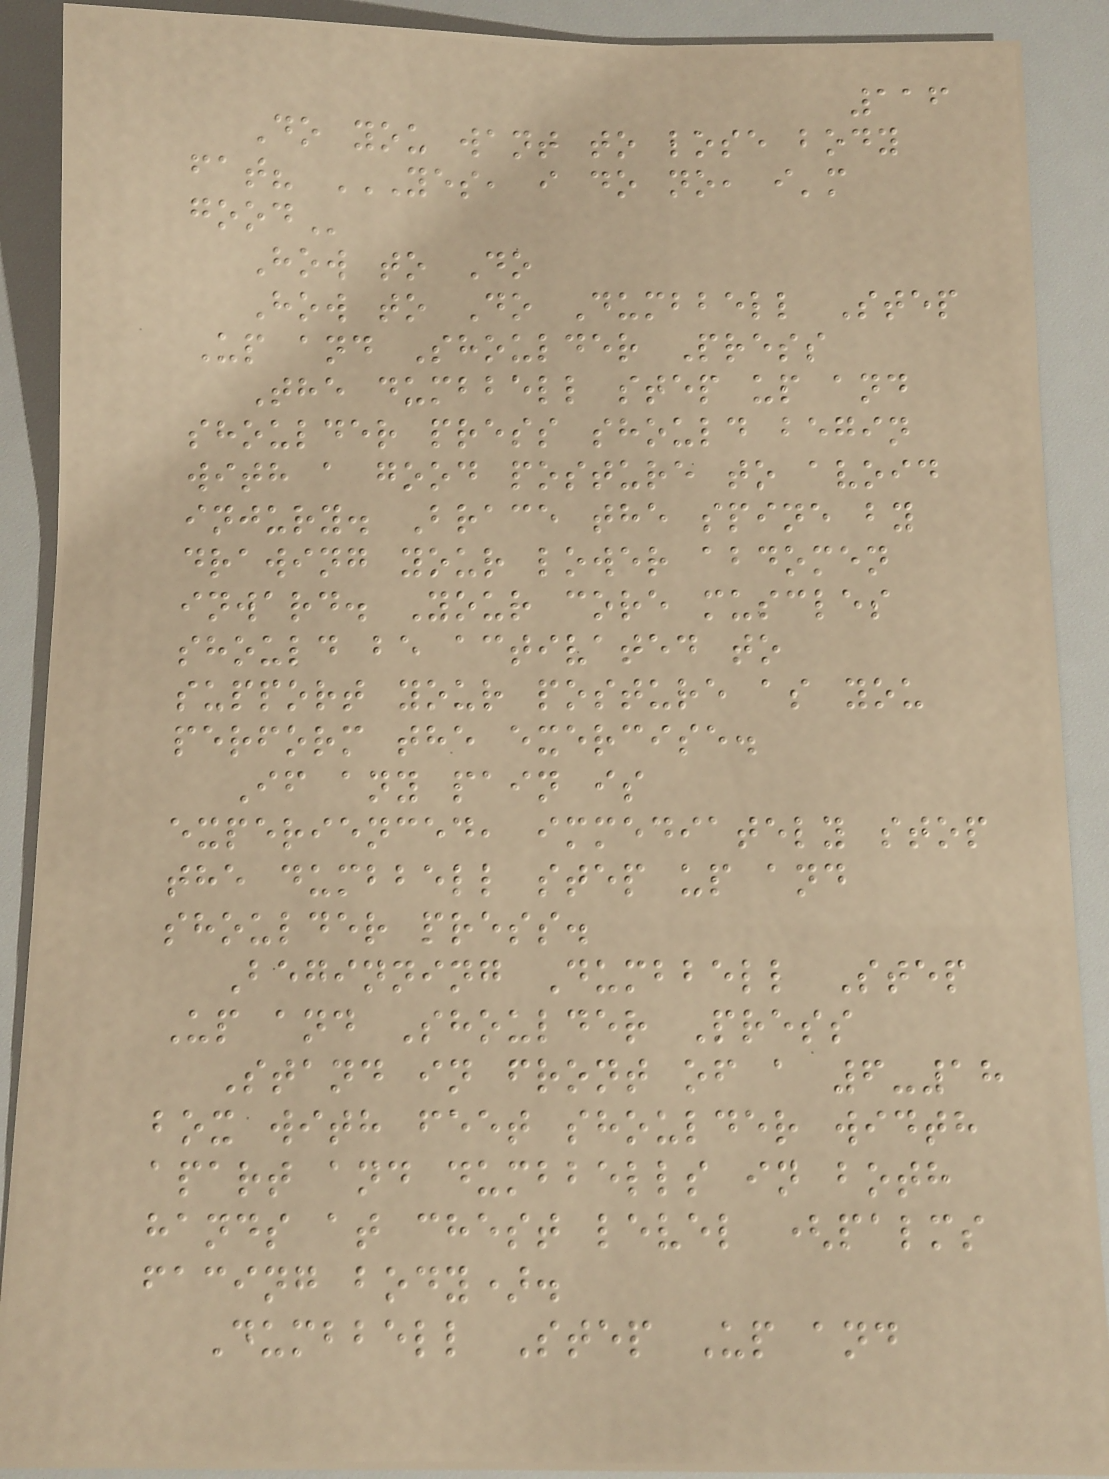116
Do you want to lose body
fat? YES, I DO NO, I'M
GOOD
How to Do
How to Do Dumbbell Step
Up and Shoulder Press
The dumbbell step up and
shoulder press should begin
with a good posture to avoid
injury. Brace the spine by
drawing your lower abdomen
inward. Your core muscles
should be activated to
support your posture as you
perform the exercise.
If any pain is
experienced, immediately stop
the dumbbell step up and
shoulder press.
Beginning Dumbbell Step
Up and Shoulder Press
Stand in front of a 6-18
box with feet shoulder width
apart and dumbbells in both
hands at chest level (palms
facing body).
Dumbbell Step Up and
